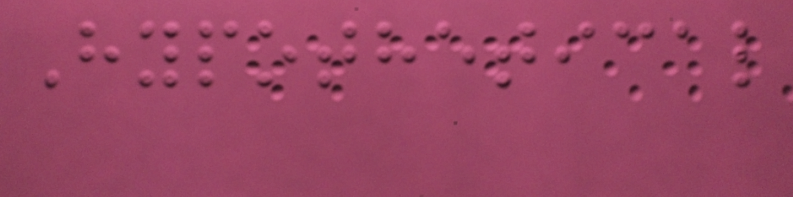Hypothetical
